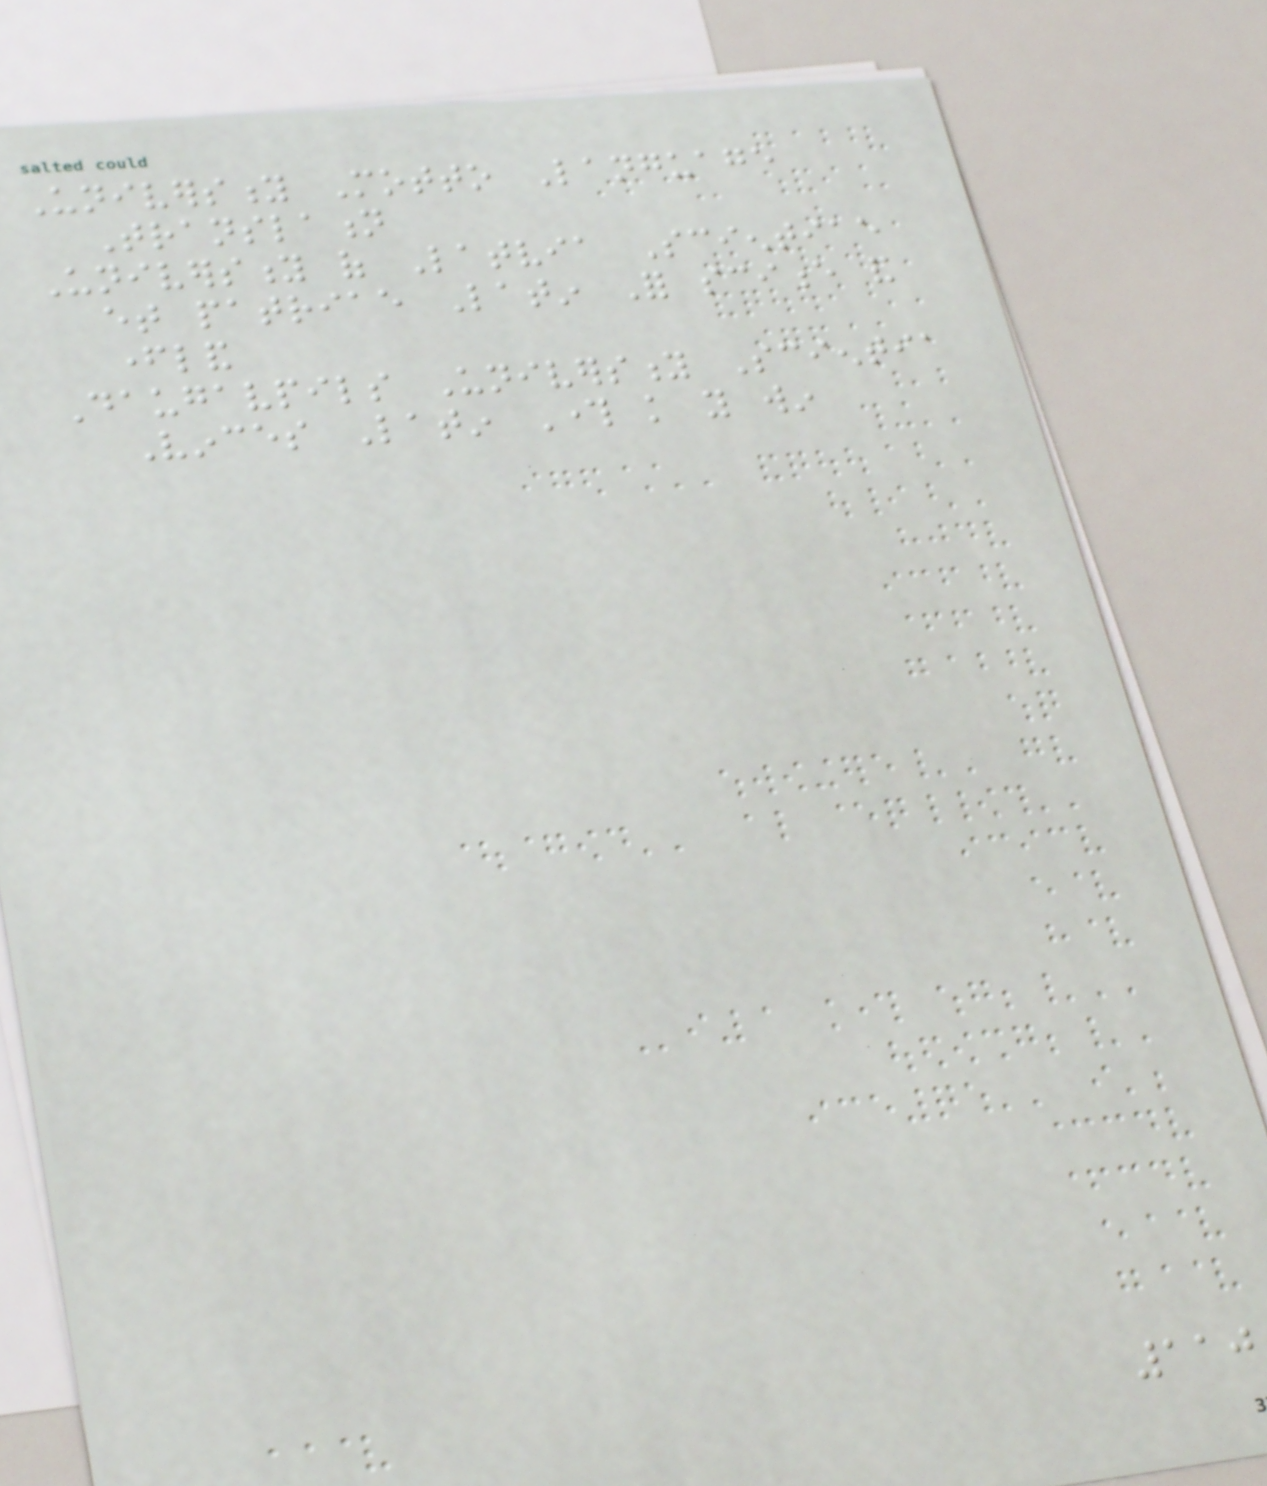University Motto Language
Translation
University of Latvia Scientiae
et patriae Latin For science and
fatherland
Daugavpils University Scientia
Vinces Latin Through knowledge you win
110
